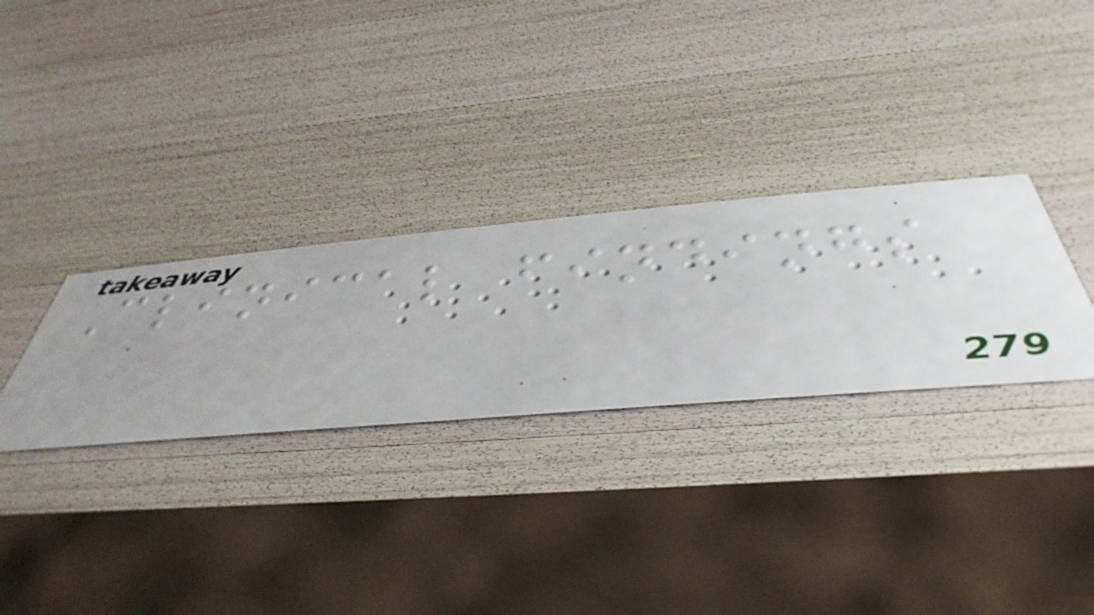Clinical findings
